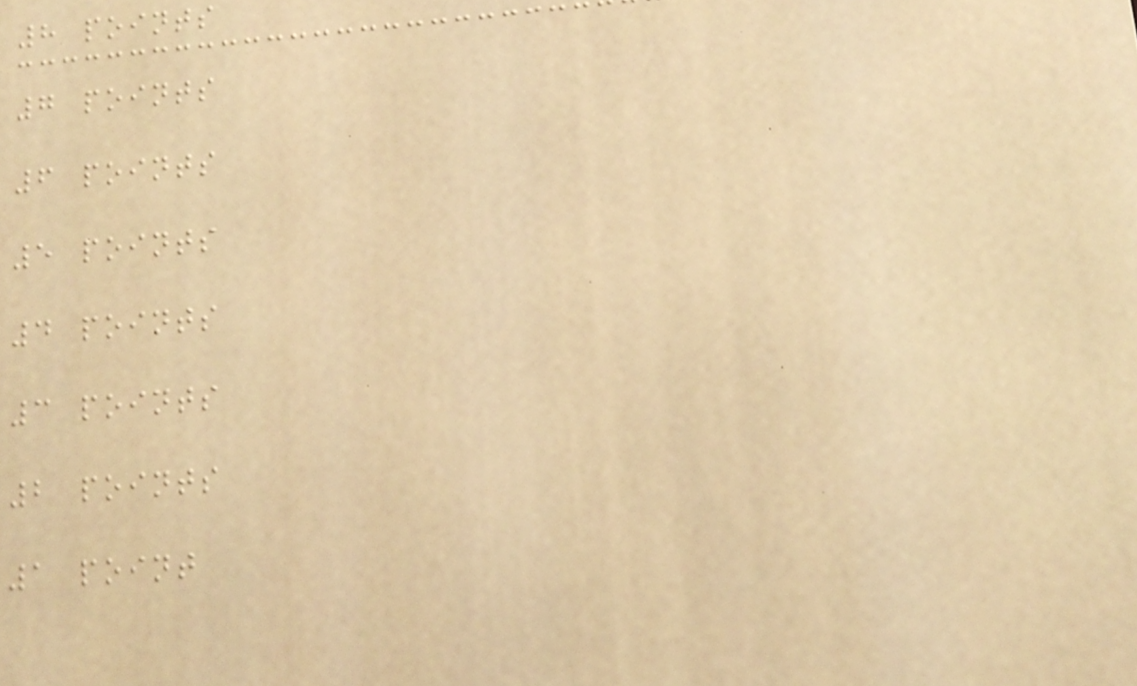8 points
7 points
6 points
5 points
4 points
3 points
2 points
1 point
